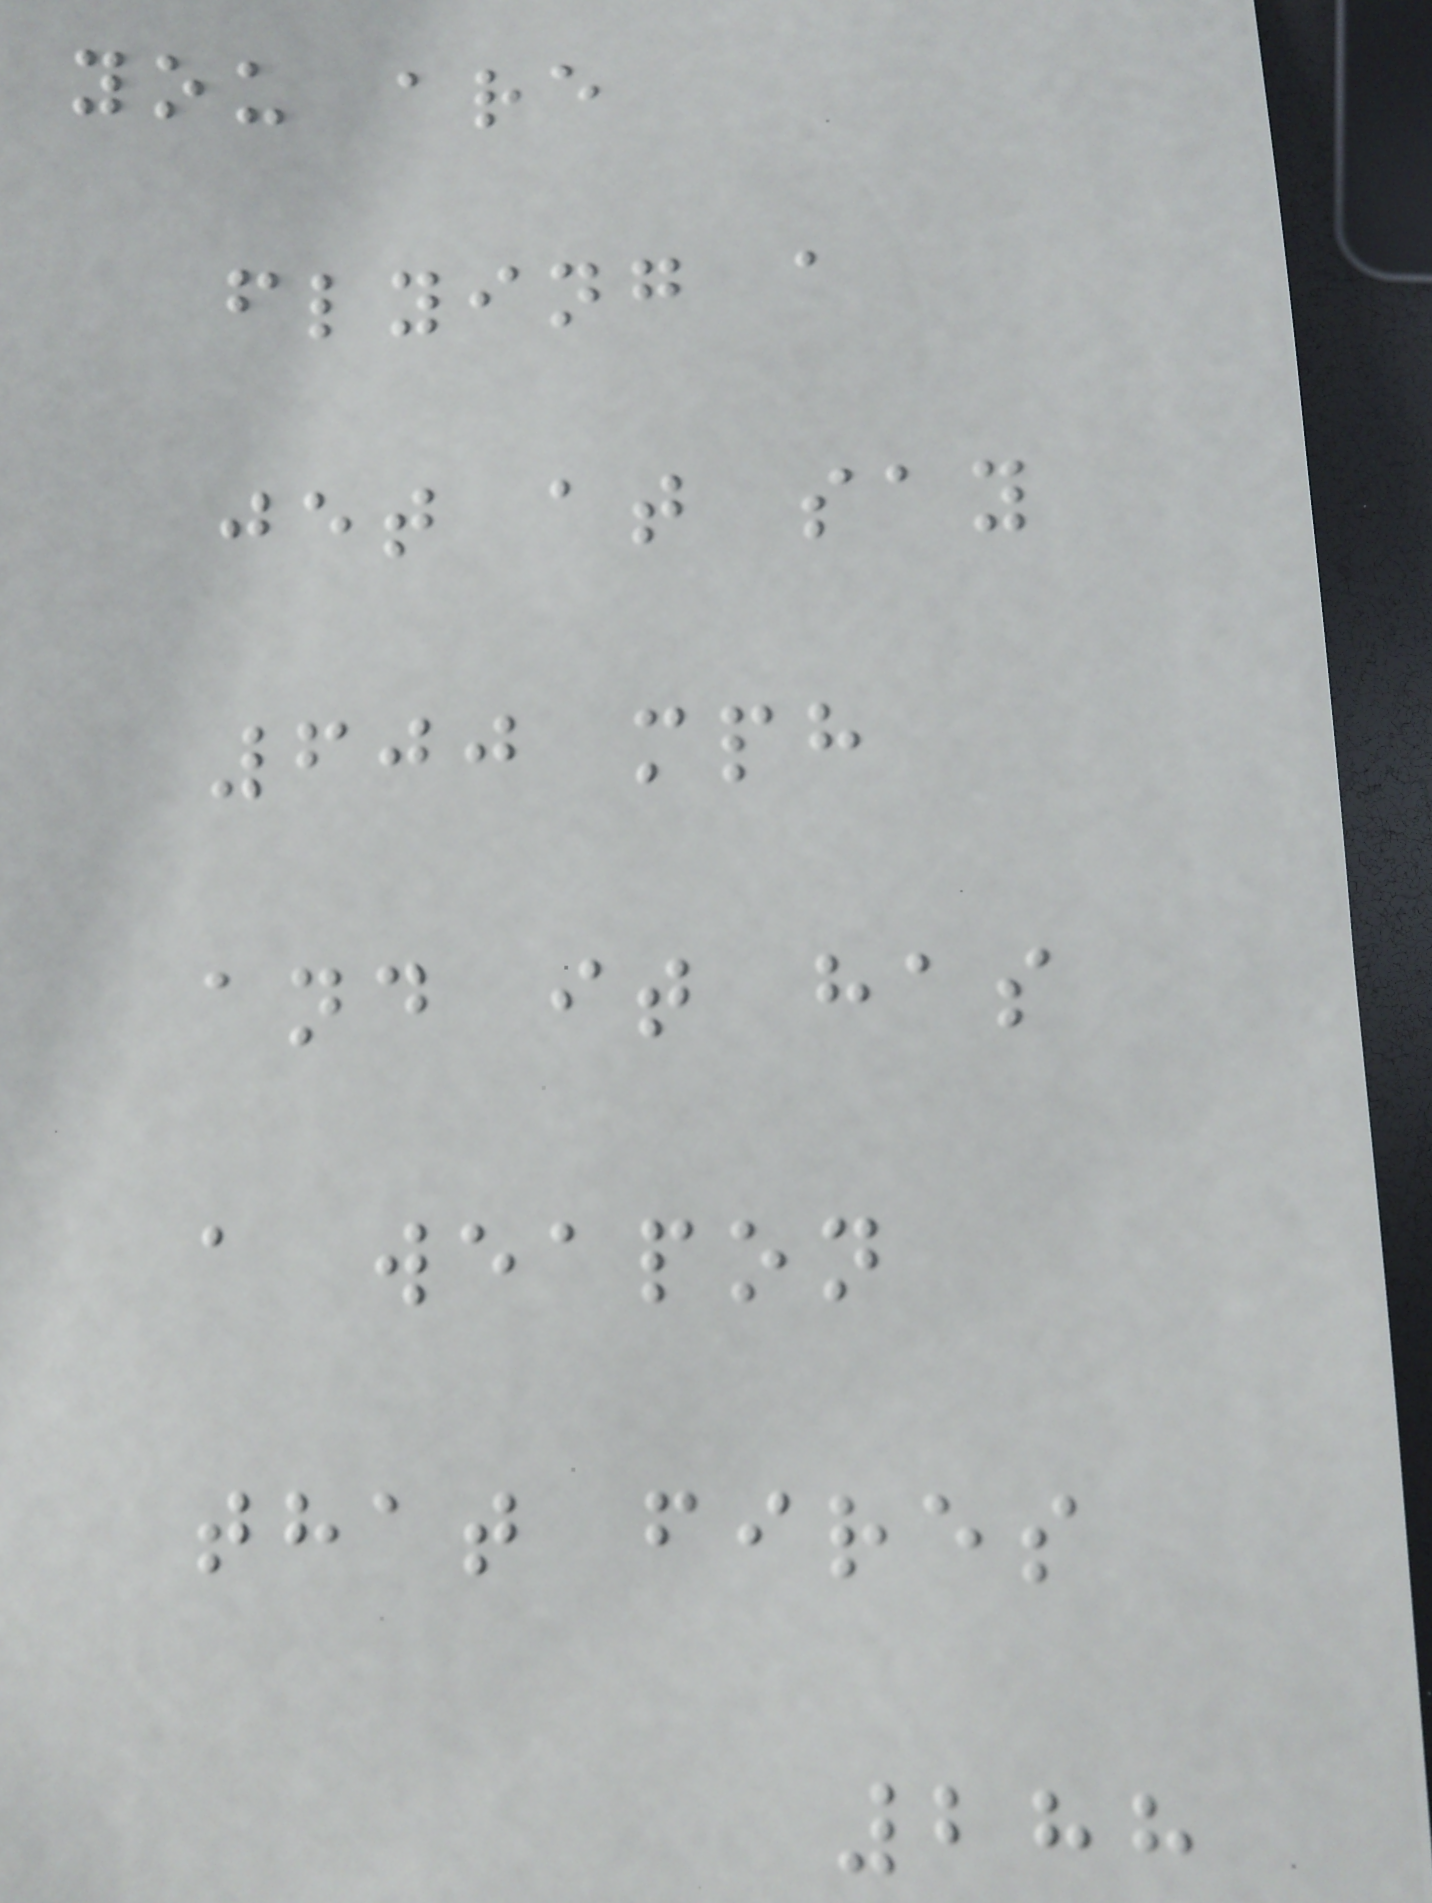you are
flying a
jet at say
600 mph
and it has
a weapon
that fires
288
